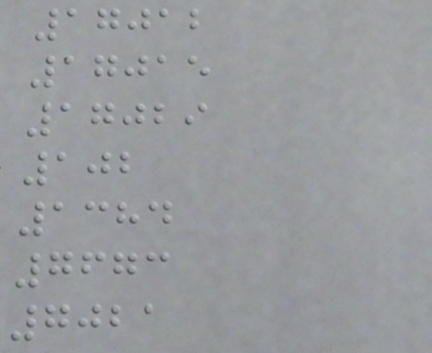17012
17015
17029
102
1384
7673
7021
